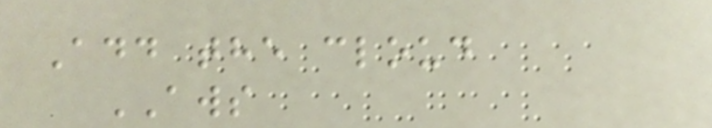Add the cloud
AWS
